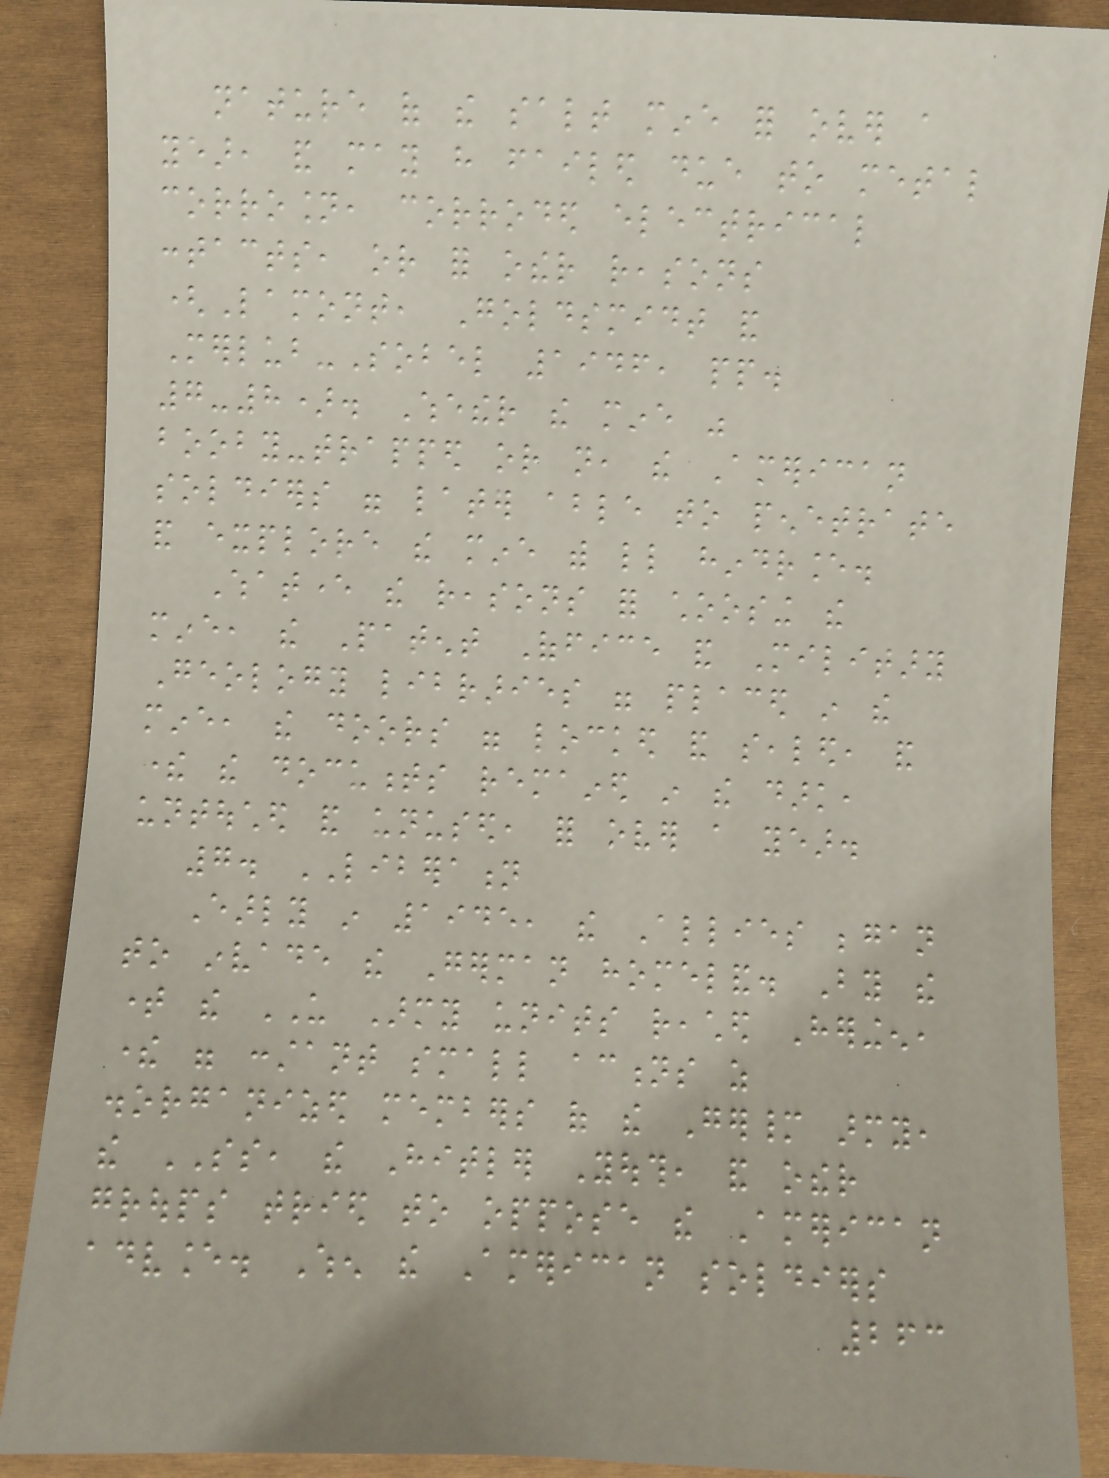nature of the salt mine for over a
year, and may have failed due to metal
corrosion, corroded electrical
contacts, or for other reasons
(Lamont, Goldsmidt and
Merlub-Sobel 1946, pp.
7-8). Whether the mine was
booby-trapped or not, the American
soldiers were later able to penetrate
and explore the mine with little hindrance.
Whatever the reasons for choosing the
mine, the Patent Office and Military
Geology libraries were placed in the
mine, the doors were locked and sealed, and
there the documents remained in the dark,
untouched and unused, for over a year.
7. LIBERATION
Early in 1945, the Allies began
to invade the German homeland. By the
time the US Army units reached Heringen,
there were constant small actions as
disorganized members of the Germany army,
the SS, the Hitler Youth, and other
groups tried to oppose the American
advance. When the American soldiers
263
